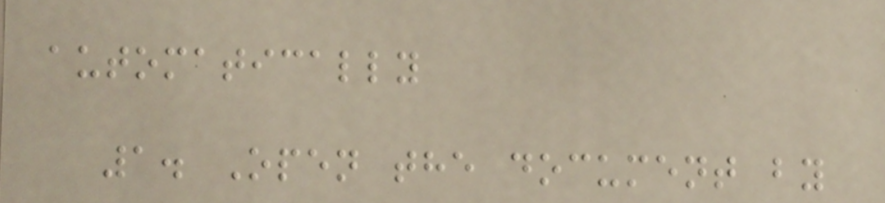automatically
1. Open the document by
